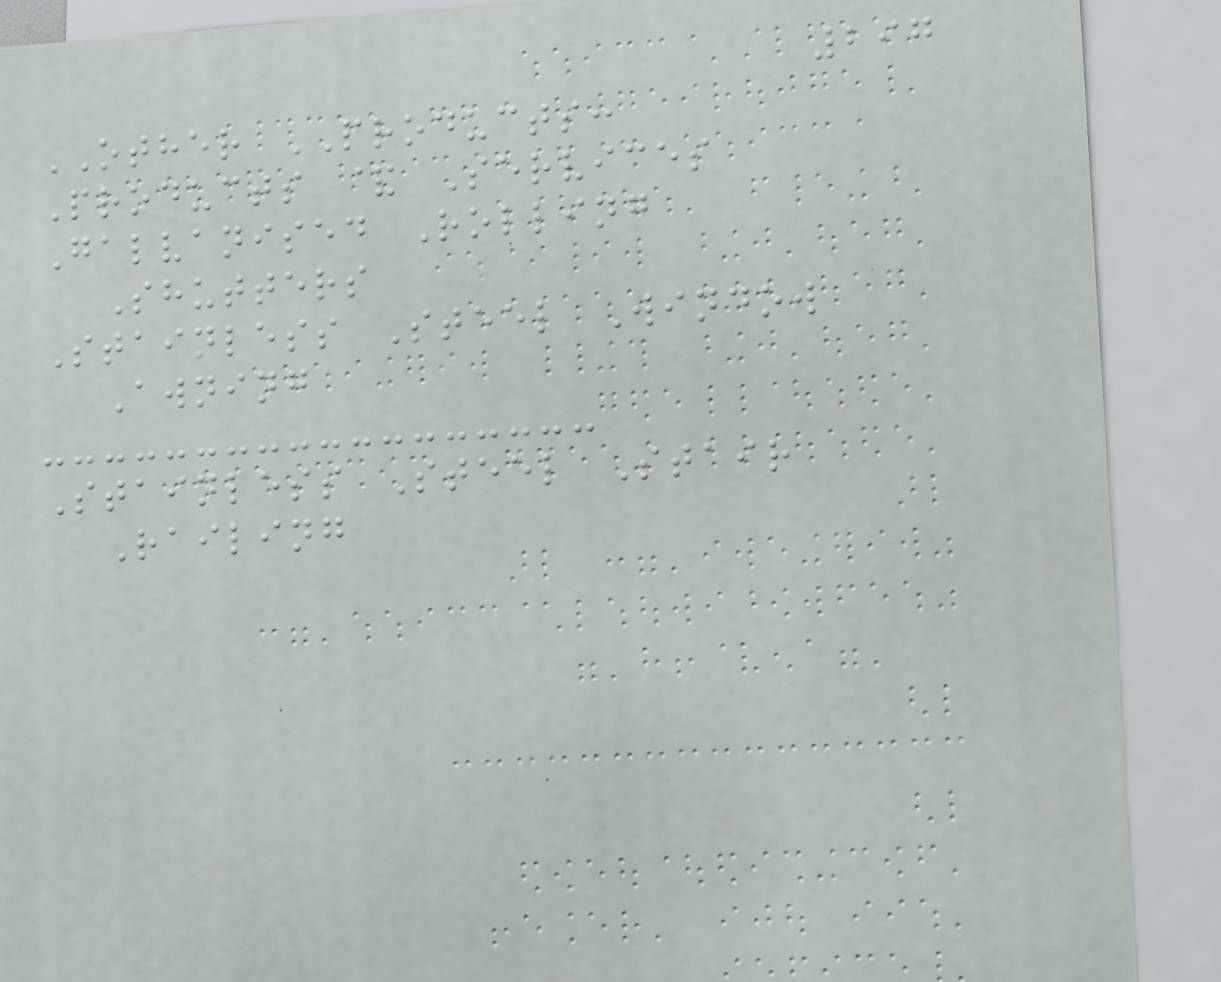297
OTHER PRODUCTS:
Products & Services
Galvanised Rolling
Shutters
Stainless Steel Window
Awning
Stainless Steel Stair
Railing
